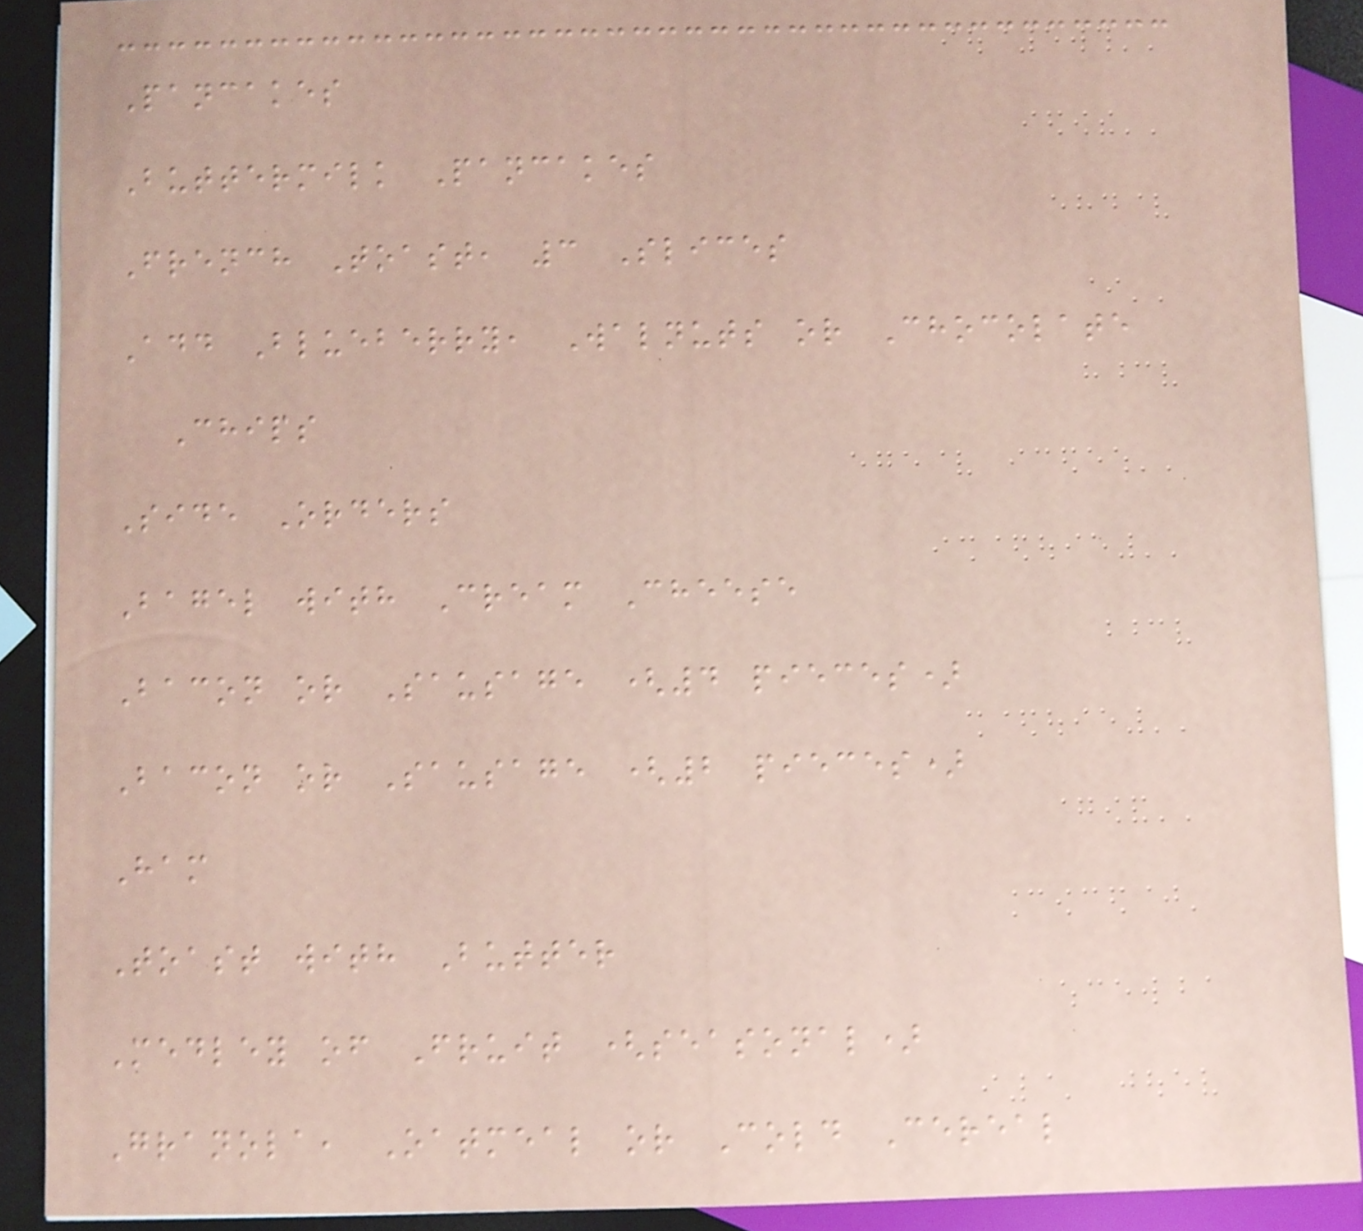Pancakes
Buttermilk Pancakes
French Toast, 3 Slices
Add Blueberry, Walnuts or Chocolate
Chips
Side Orders
Bagel with Cream Cheese
Bacon or Sausage (4 pieces)
Bacon or Sausage (2 pieces)
Ham
Toast with Butter
Medley of Fruit (seasonal)
Granola, Oatmeal or Cold Cereal
